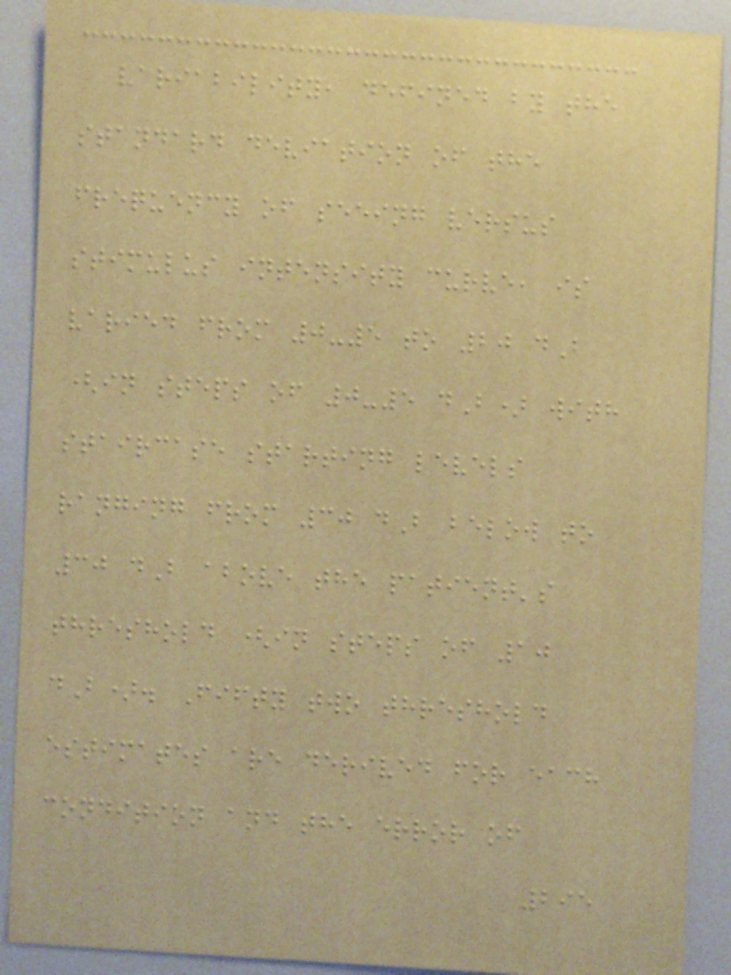variability, defined by the
standard deviation of the
frequency of seeing versus
stimulus intensity curve, is
varied from 0-5 to 20 dB
(in steps of 0-5 dB) with
staircase starting levels
ranging from 30 dB below to
30 dB above the patient's
threshold (in steps of 10
dB). Fifty two threshold
estimates are derived for each
condition and the error of
295
